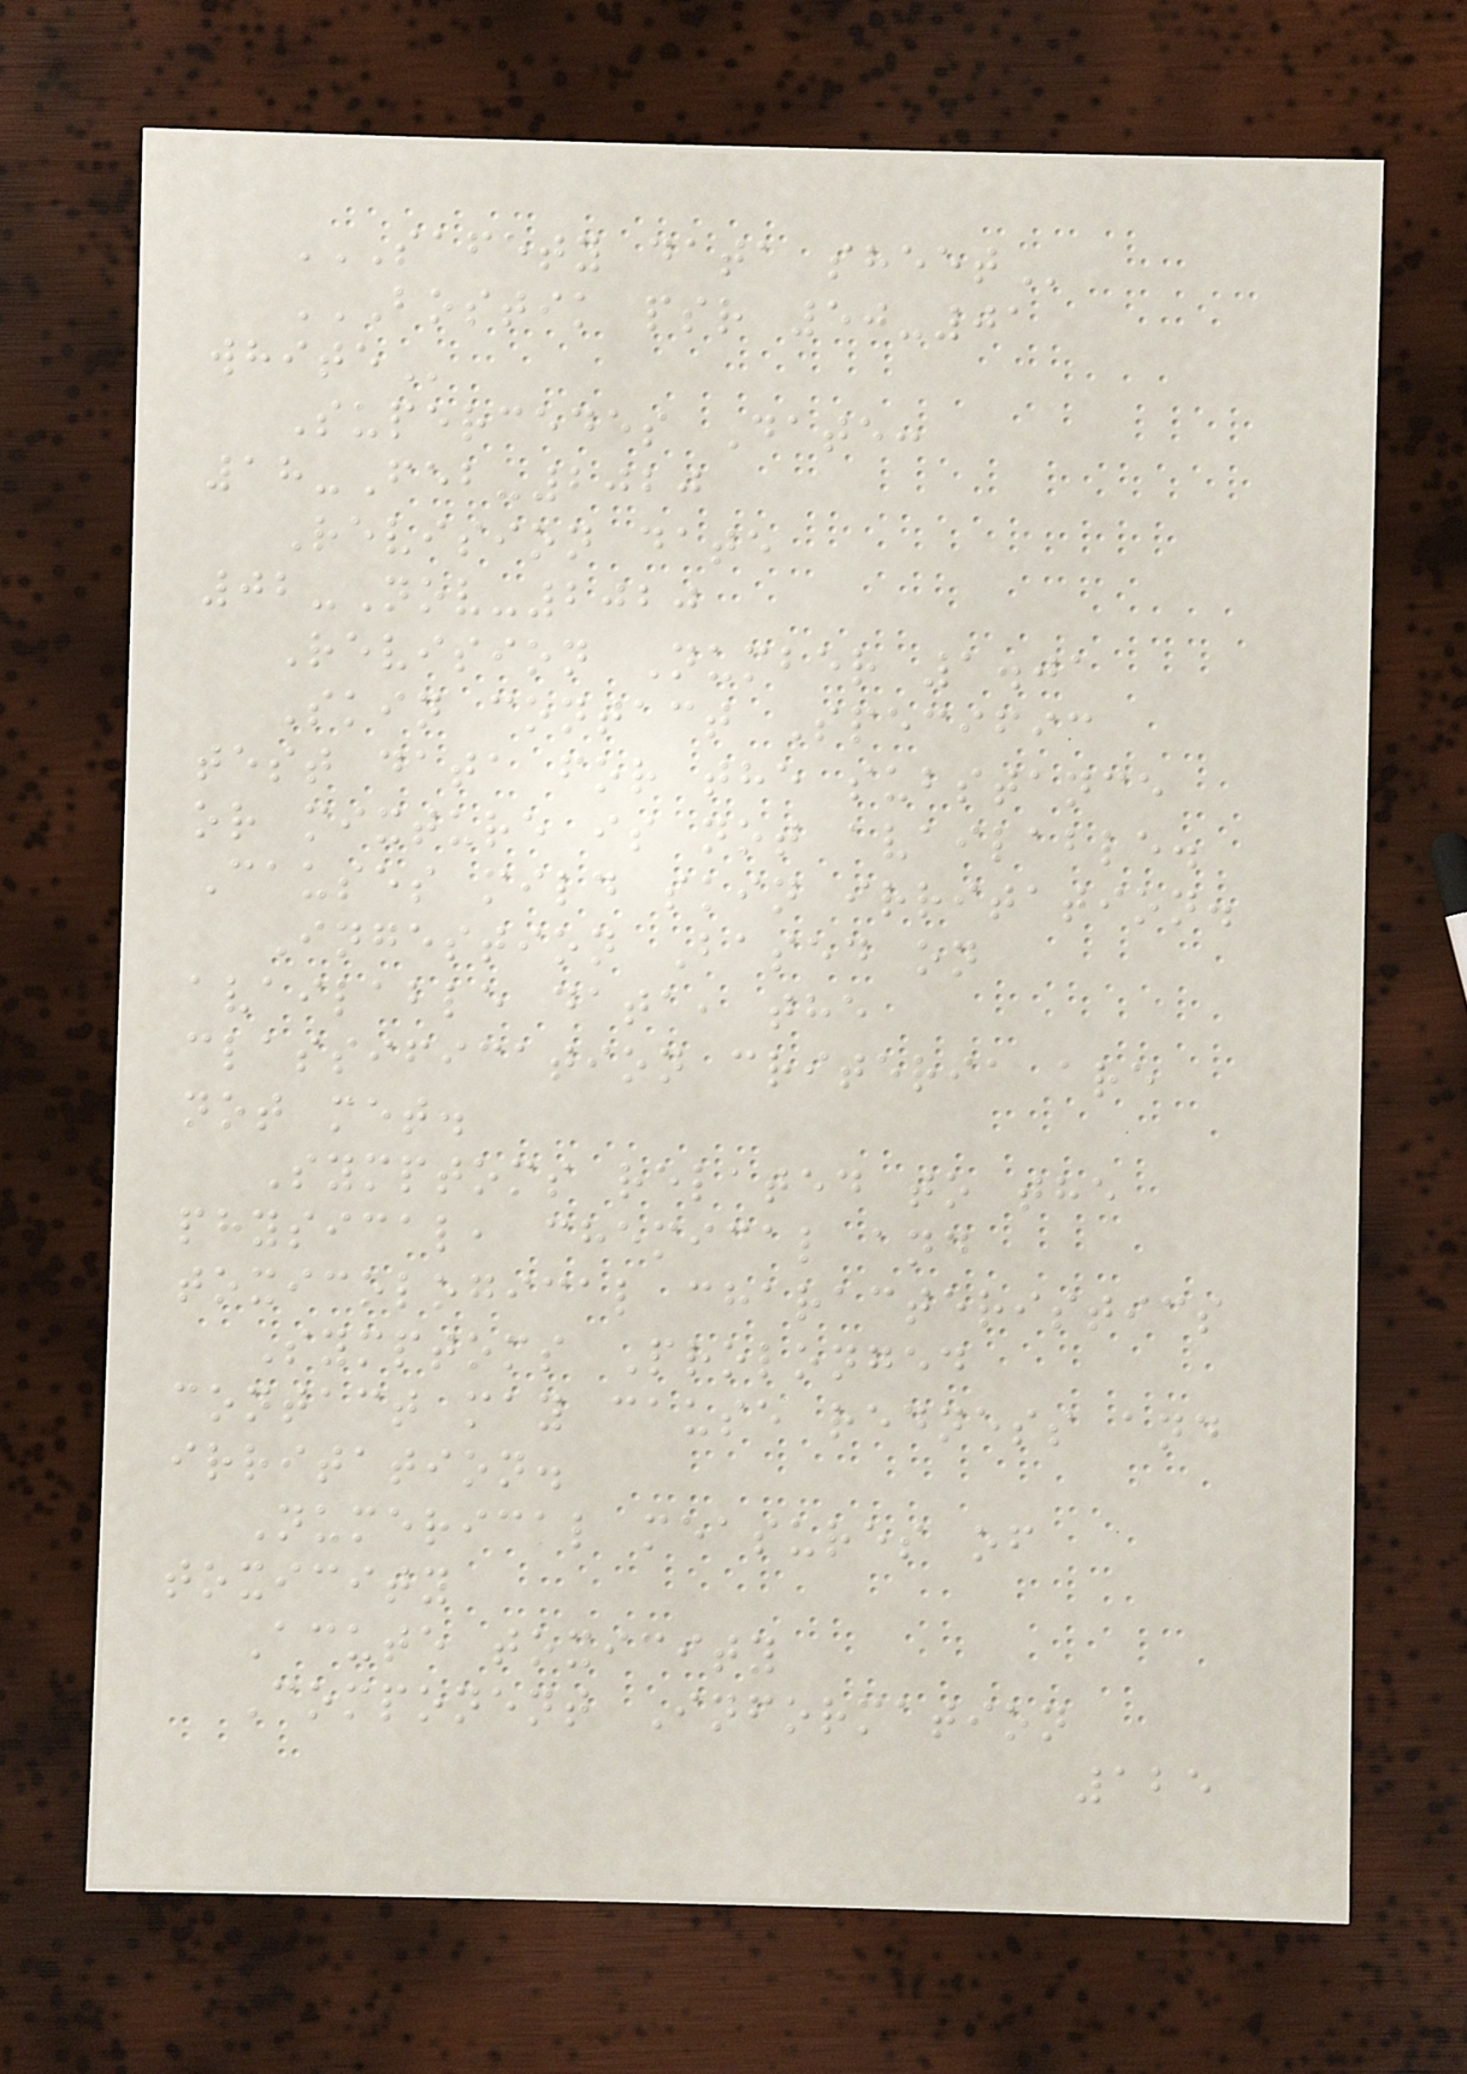SAFETY DATA SHEET
BOSTIK PSR 50-01
WHITE
Supercedes Date:
18-Feb-2020
Revision date
02-Nov-2020
Revision Number 1.01
Skin contact Specific
test data for the substance
or mixture is not available.
Causes mild skin irritation.
Ingestion Based on
available data, the
classification criteria are
not met.
Symptoms related to the
physical, chemical and
toxicological characteristics
Symptoms Prolonged
contact may cause redness and
irritation.
Numerical measures of
toxicity
Acute toxicity
Component Information
125
